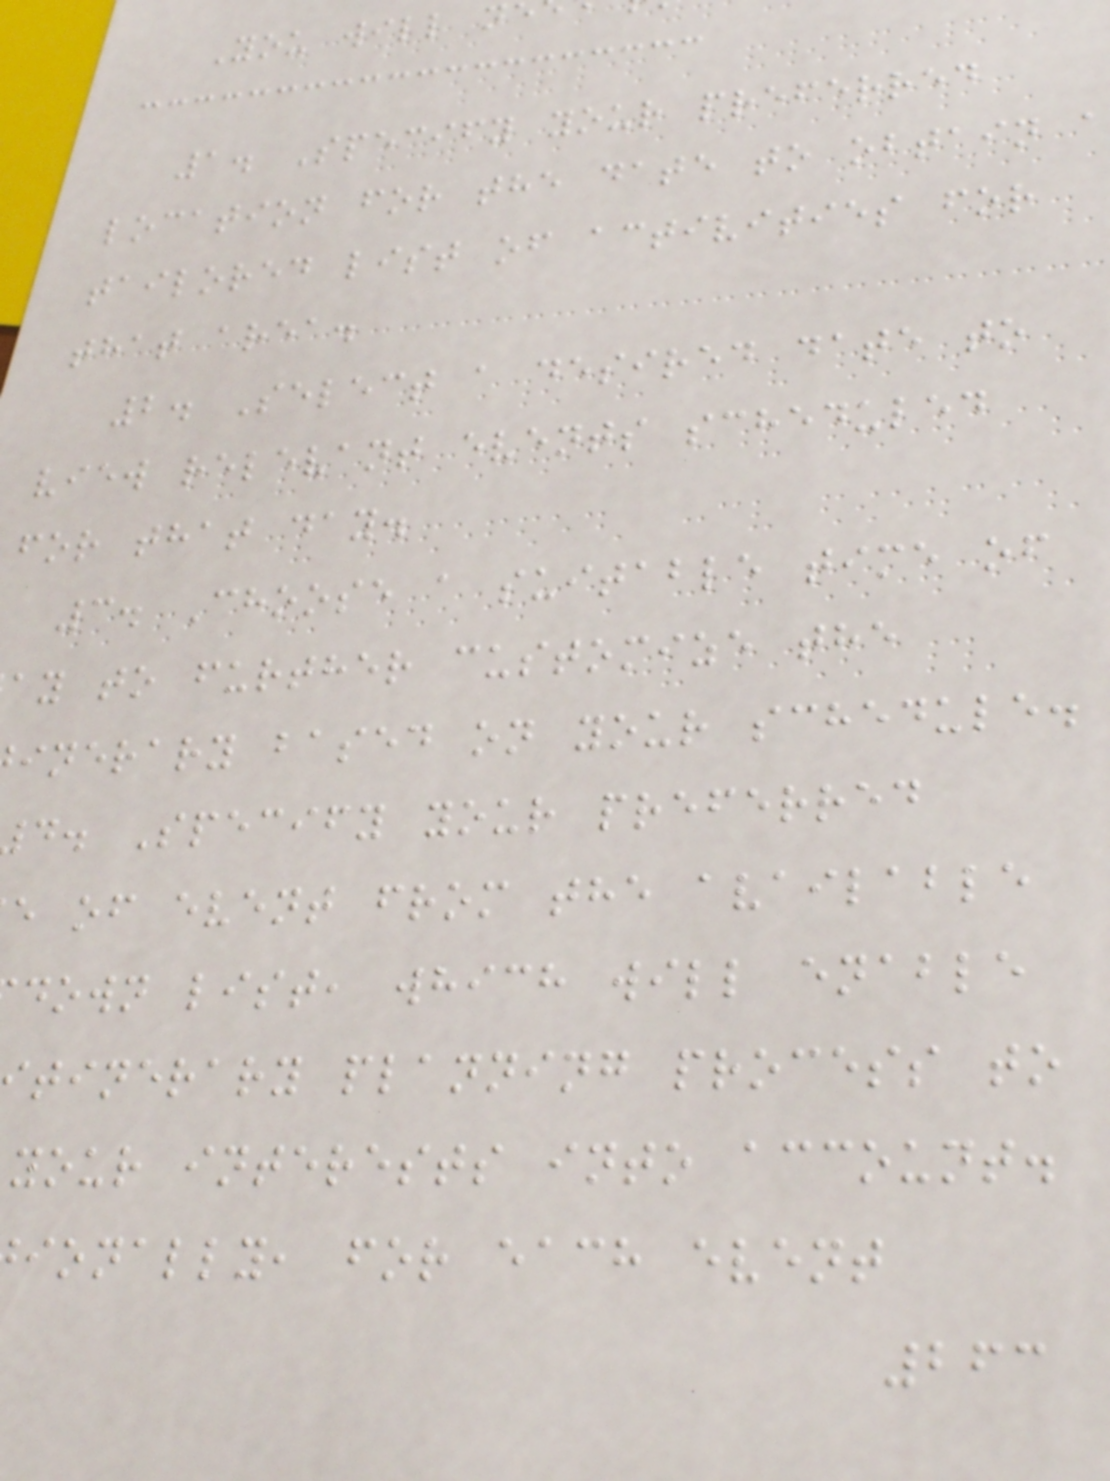You will n
1. Specify your preferred
location for the date to obtain a
tailored list of activities for
that area.
2. Select a desired date to
view relevant events scheduled
for that day.
3. Choose a suitable time of
ay to further customize the
inerary based on your schedule.
d. Specify your preferred
e of event from the available
down list, which will enable
tinerary planning process to
your interests into account.
ionally, for each event
263
